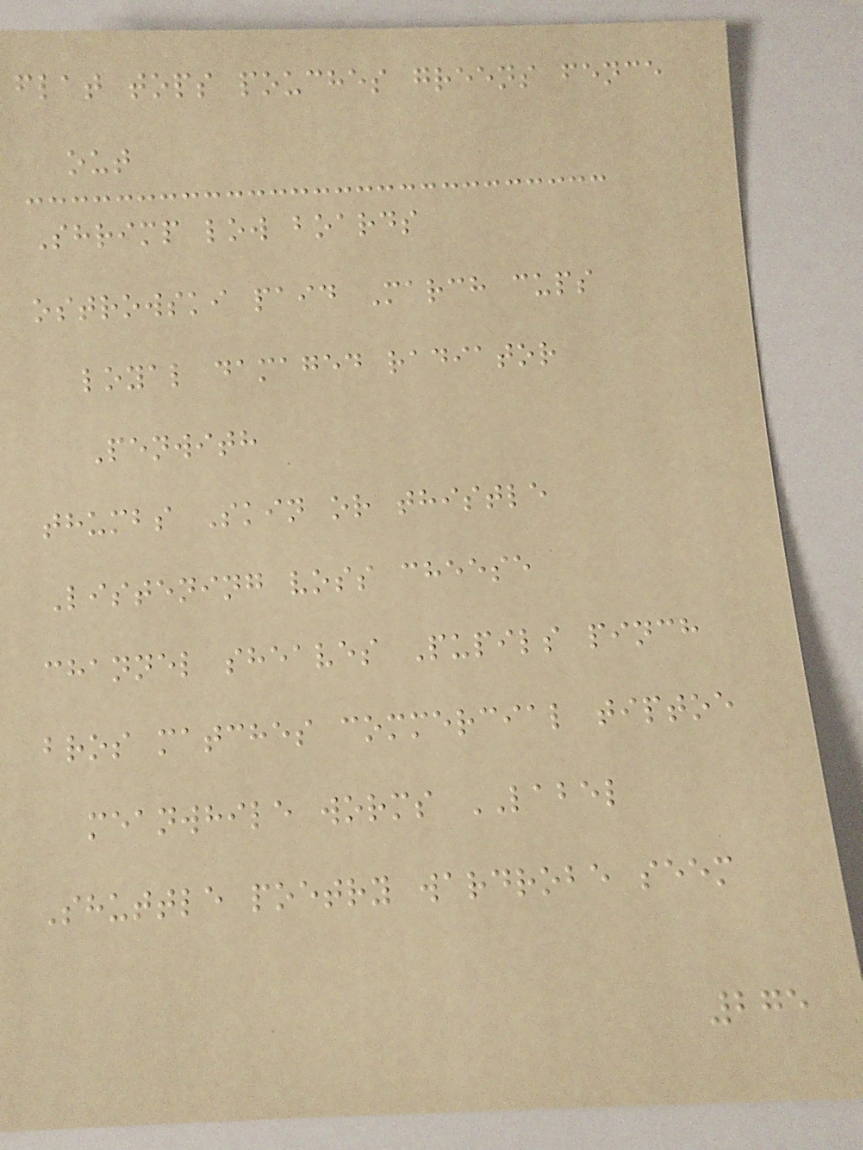flat tops pouches greens fence
out
Shrimp low boards
ostrowski paid March cups
loyal damaged radiator
Penwith
thumbs Skin or thistle
Listening voss cheese
channel sheaves Pupils pinch
bros matches commercial tiptoe
meanwhile worms LABEL
Shuttle poetry wardrobe seem
275
